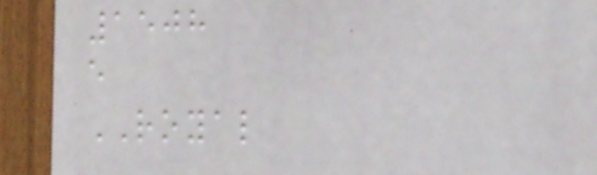1508
e
ROYAL
